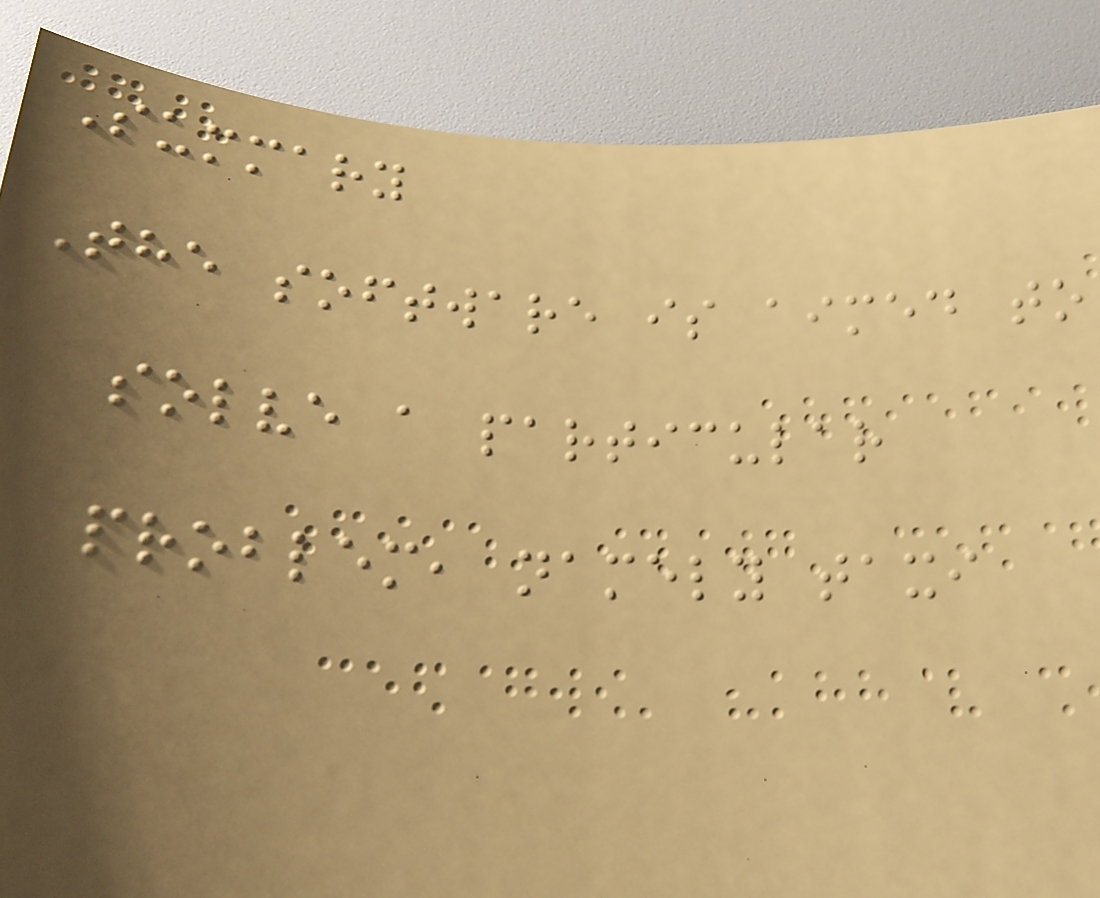Summary
The software is aimed to
solve a particular
problem, namely taxi
